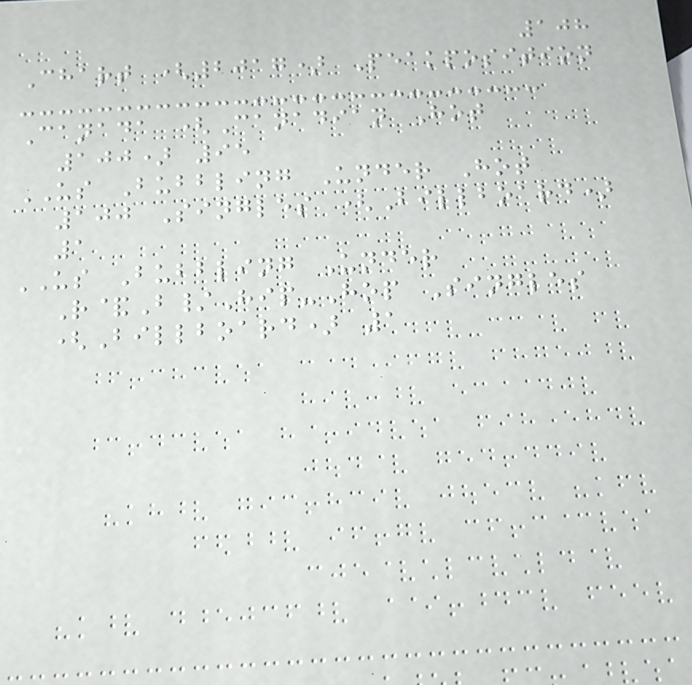108
Chart (2017) Peakposition
Canada (Canadian Hot
100) 95
US Bubbling Under Hot
100 Singles (Billboard)
1
US Bubbling Under
R&B/Hip-Hop Singles
(Billboard) 1
